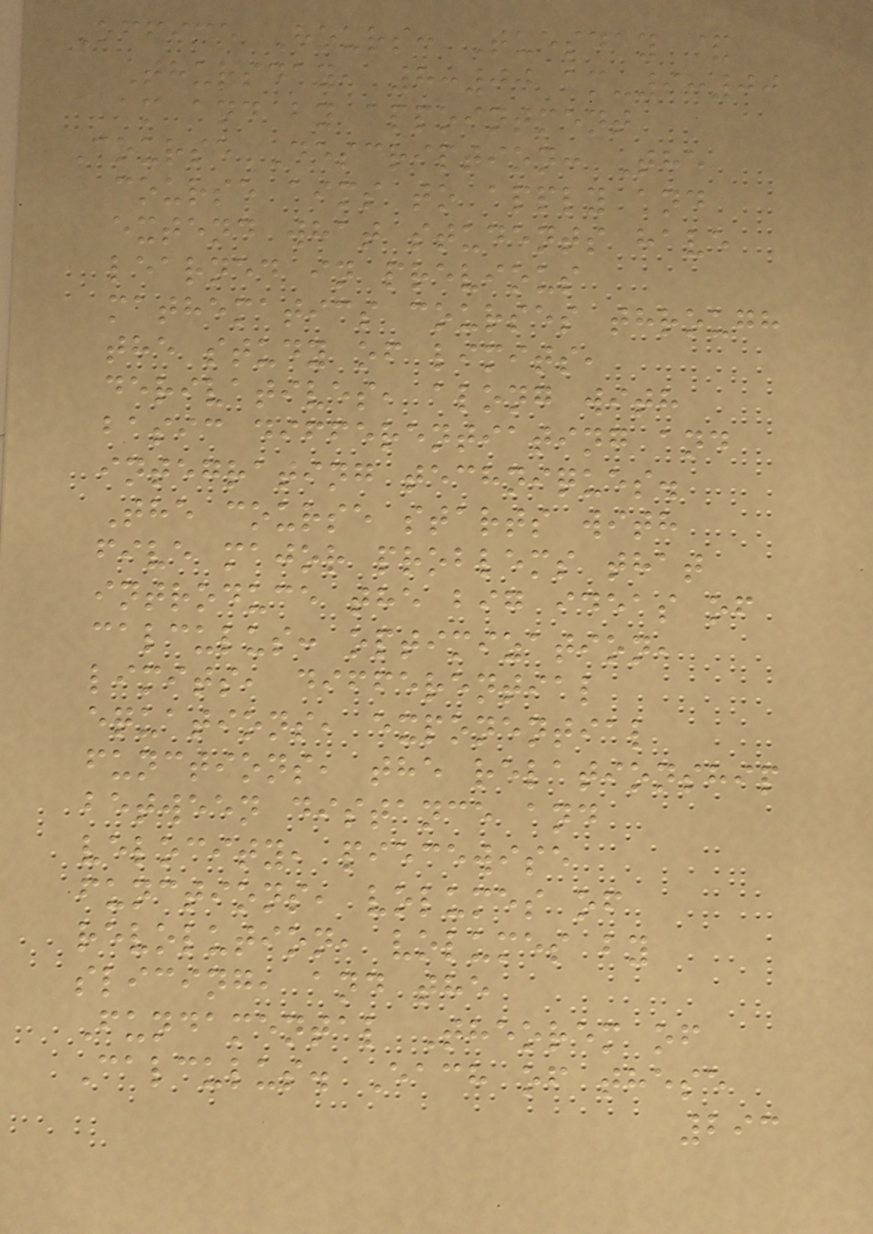Office Hours: Tuesday &
Thursday, 8:00 am-9:00
am and by appointment
Course Description: The
course aims to apply and
extend what students have
learned in previous
mathematics courses through
the study of limits,
derivatives, along with
basic differentiating and
integrating techniques.
The course starts with
five major problems that
introduce the big ideas of
calculus: optimization,
limits, differential
equations, exponential
functions, the relationship
between distance and
velocity, piecewise
functions, volumes of
revolution, volumes by
slicing, and the
Fundamental Theorem of
Calculus. Each of these
293
